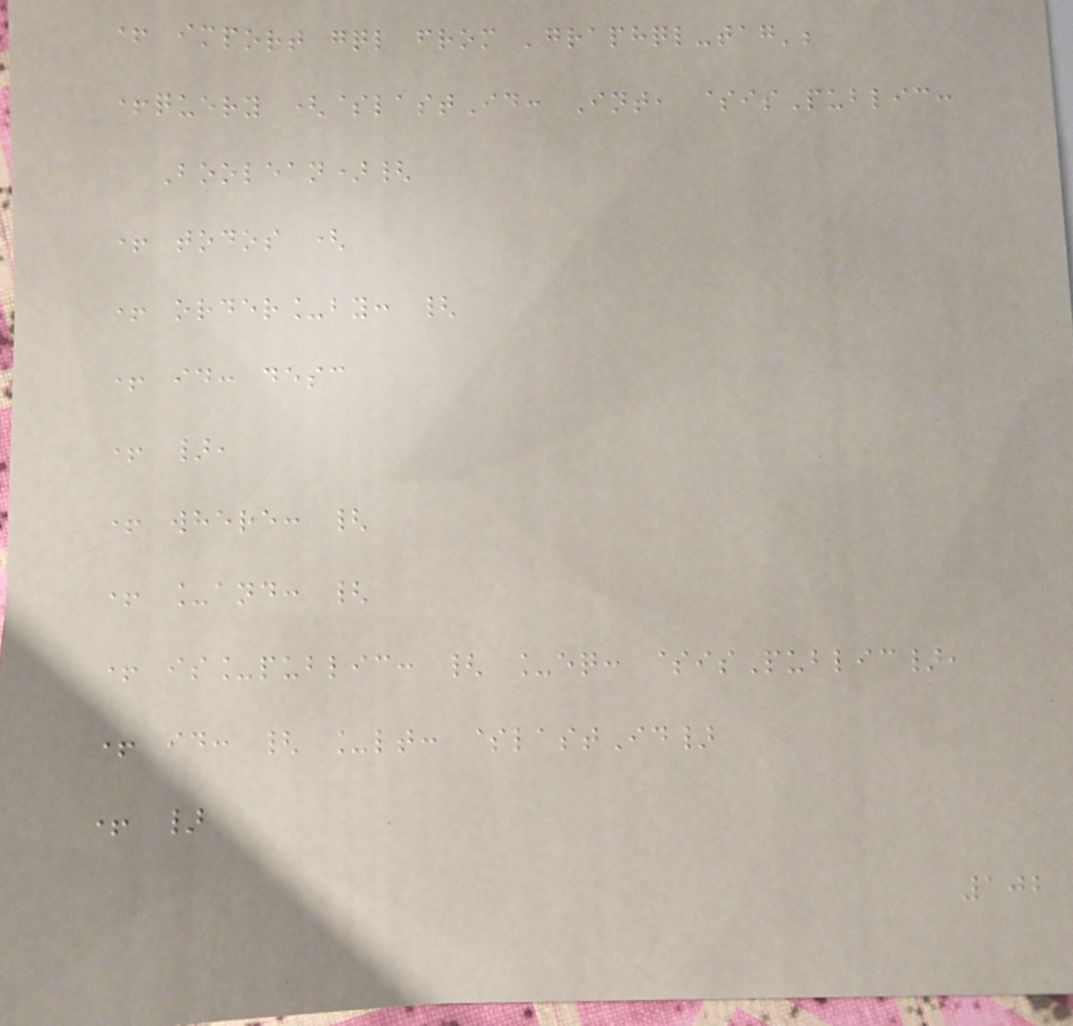+ import gql from 'graphql-tag';
+query ($lastId: Int, $isPublic:
Boolean){
+ todos (
+ order_by: {
+ id: desc
+ },
+ where: {
+ _and: {
+ is_public: { _eq: $isPublic},
+ id: { _lt: $lastId}
+ }
102
